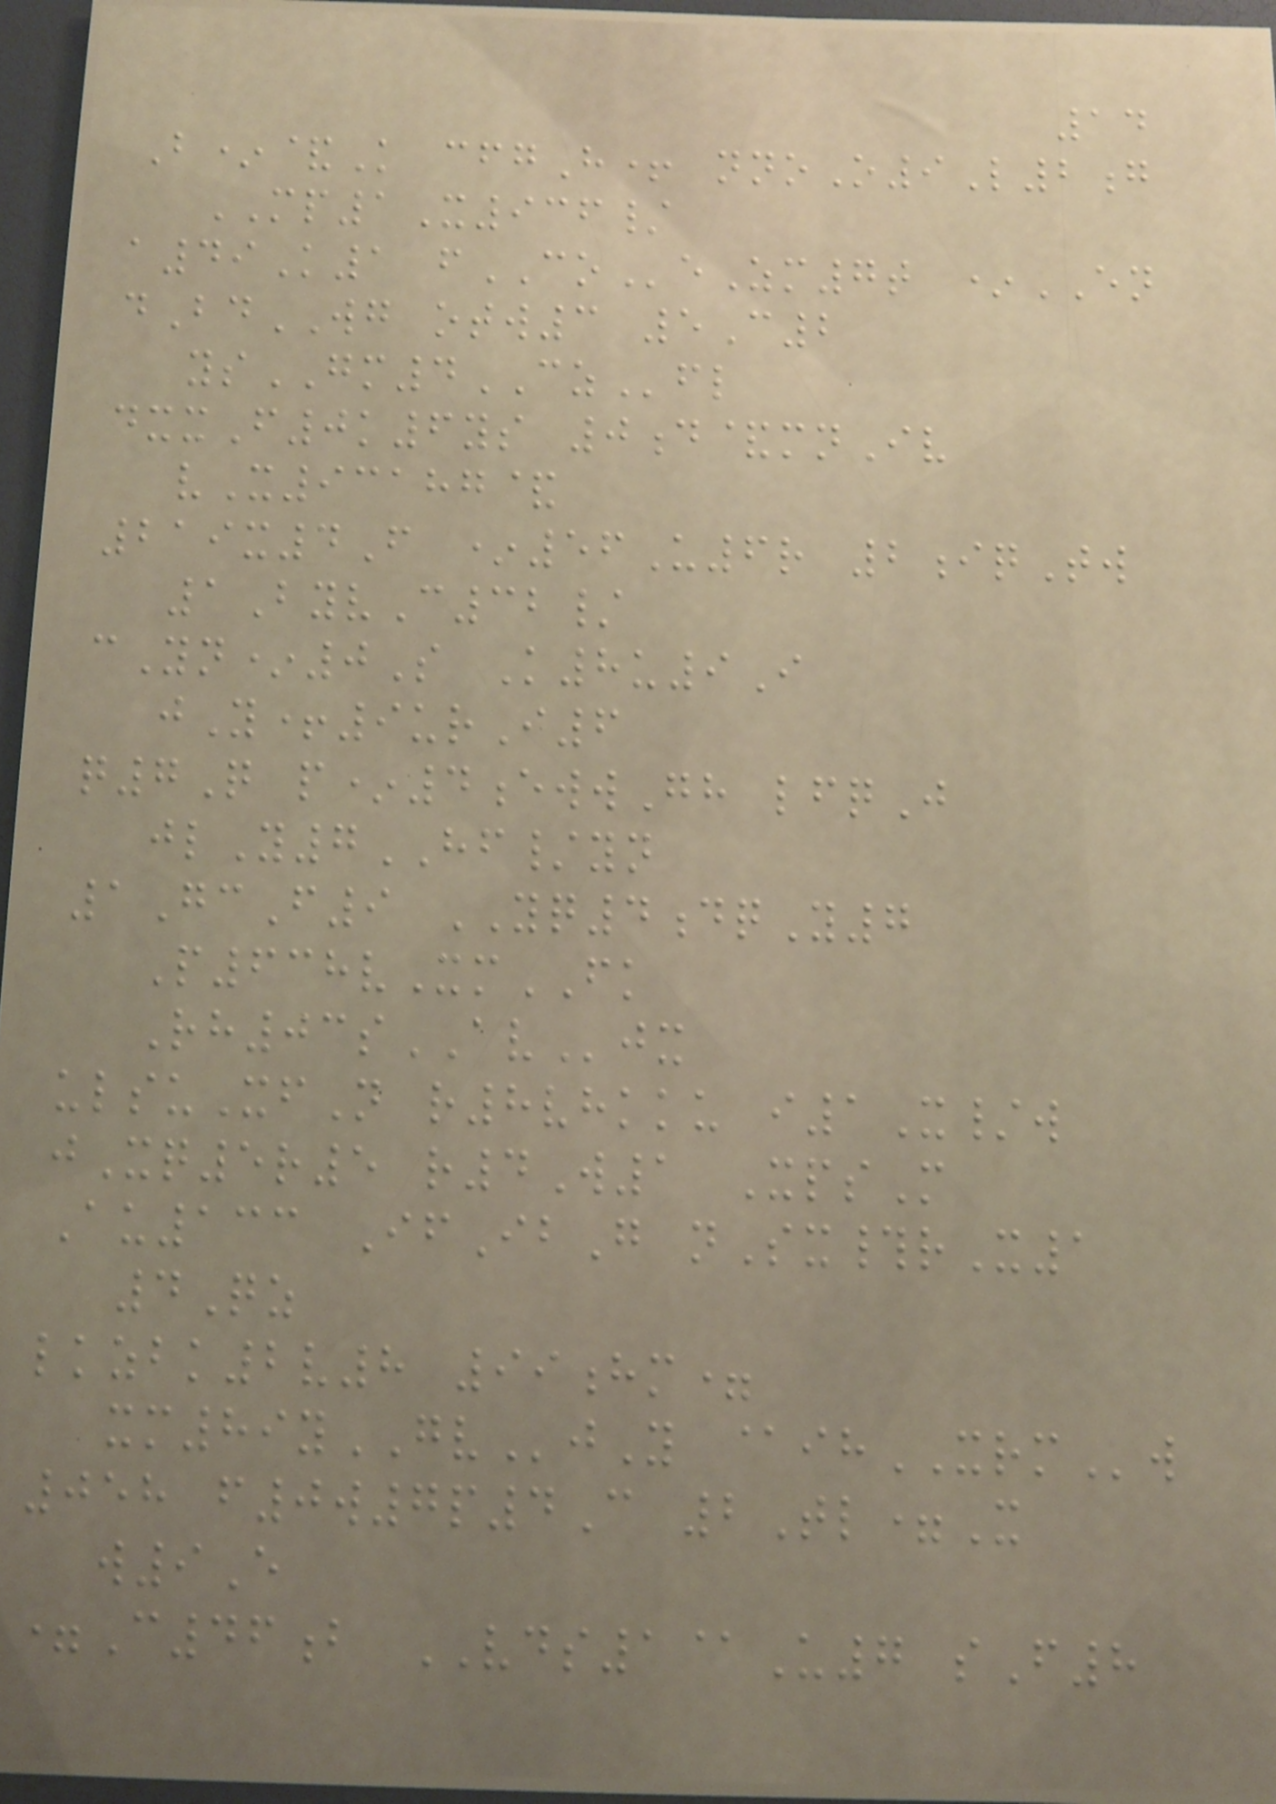14
B*&K cfgH+ nnoO9L2g
MP1X936/
a49K1 fCOeZm7t *EN
dBdWG otw3 5C2
ysGM4CZfl
dxxF0k6ys 0d&mnIv
vX93187&
219x4F *56U6r 2iqTw
1ByvC32/
cYn*0S K8u9I
jY+9urI6
q7Q p*4ewwGh lfqJ
jlY7HF/yn
1GcF9 YQ4dqY7
P638vXmFK
Rh03sAVjx
ulsuXfN r8vhkku i1X/w
jXq5r5 r4W1 XpsM
Au133 IfIbG nSx#rX1
4Qz
lkzbk2v8 99hm=
xm89yGVjY @ihXRMw
058 f0w7p4C 2Tl=X
w9E
=C46b VDS1@U7 sF8
